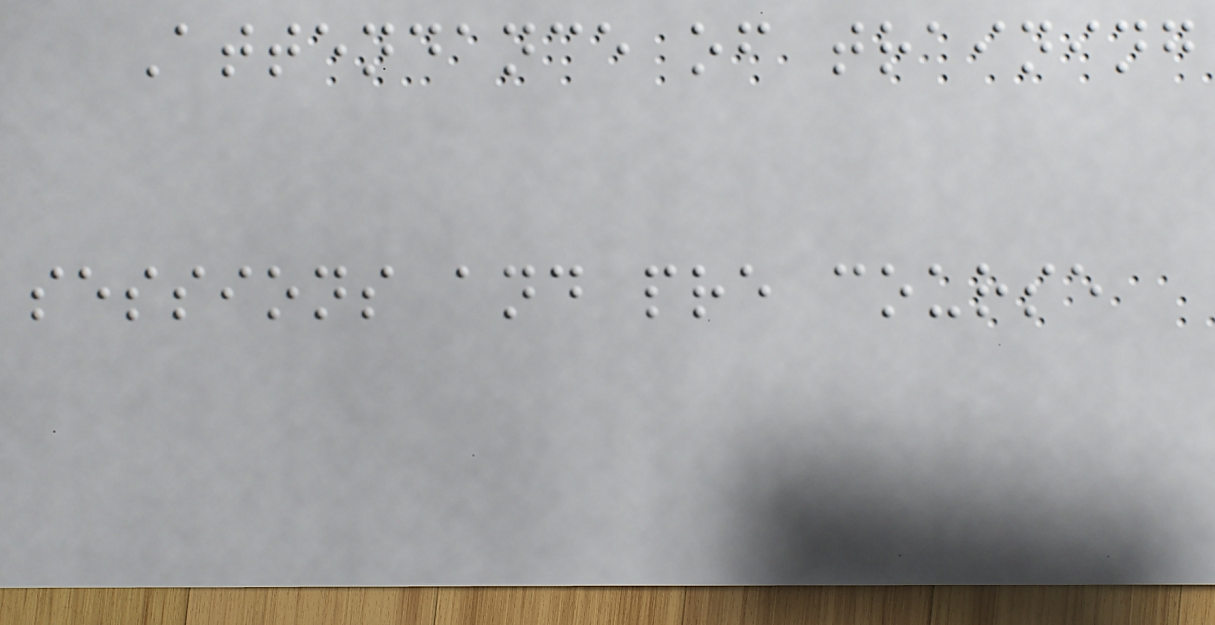Attendance of training
sessions and pre course
